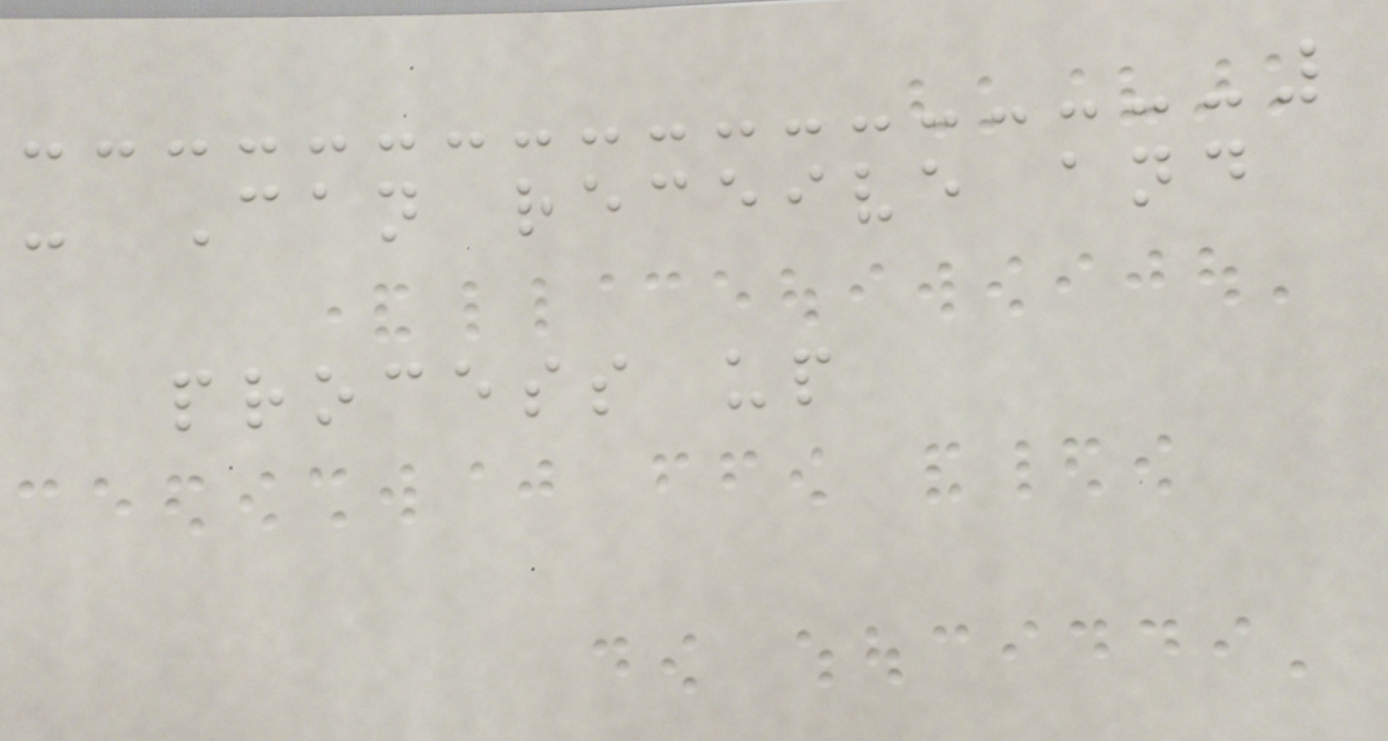- Can receive and
process up
